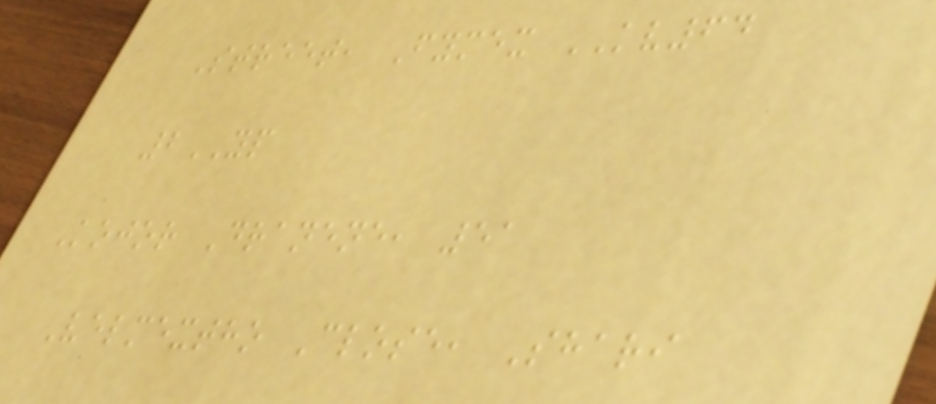Street, Fymex KV64
2YP
Kojor Dranene, 51
Velmextho Close, Shari
